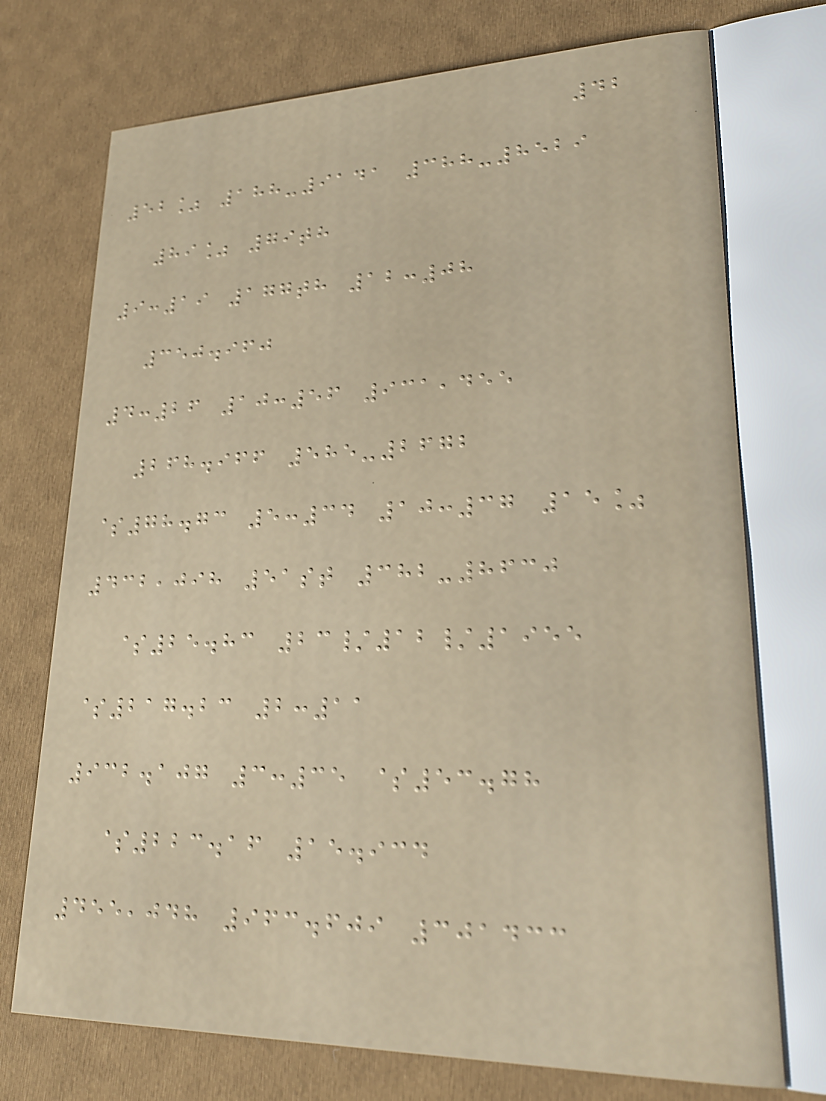42
52% 188-9141 388-8529
89% 79th
9:19 177th 12:08
350.960
4:26 10:56 931,455
268.966 585-2672
$78.73 5:34 10:37 15%
432,098 51st 382-8630
$25.83 23/12/1955
$217.23 2:11
932.107 3:35 $53.78
$223.16 15.934
455,048 963.609 301433
